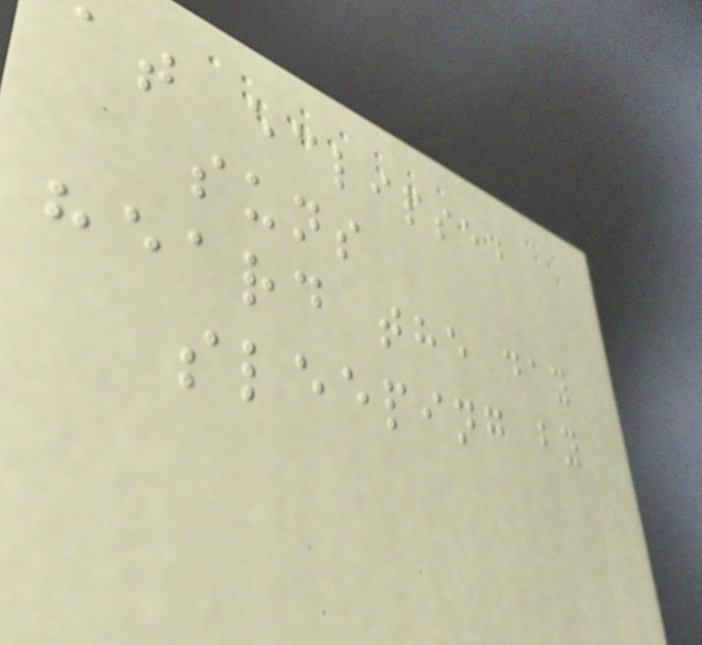at eclipsed
suns
heard the day
sleeping by
